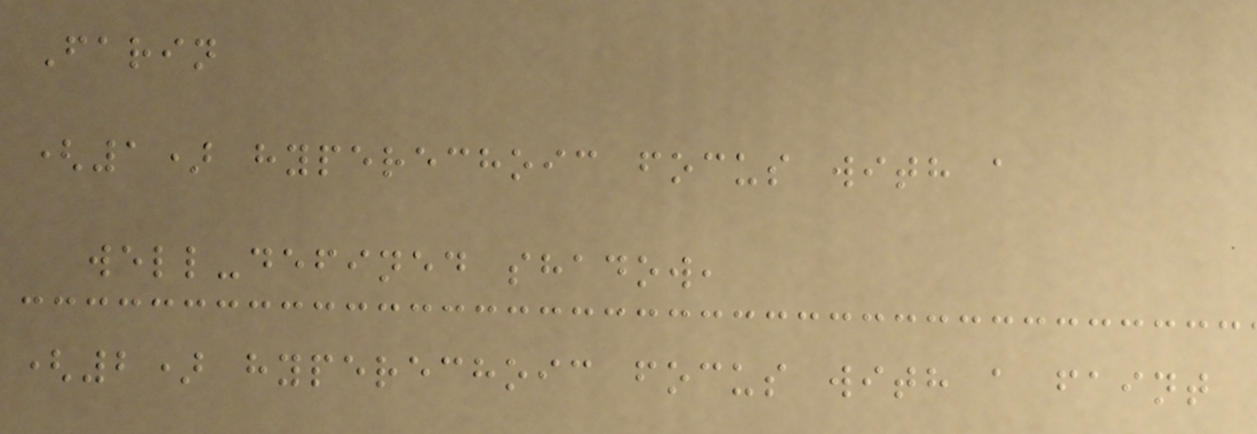Farin
(1) hyperechoic focus with a
well-defined shadow,
(2) hyperechoic focus with a faint
